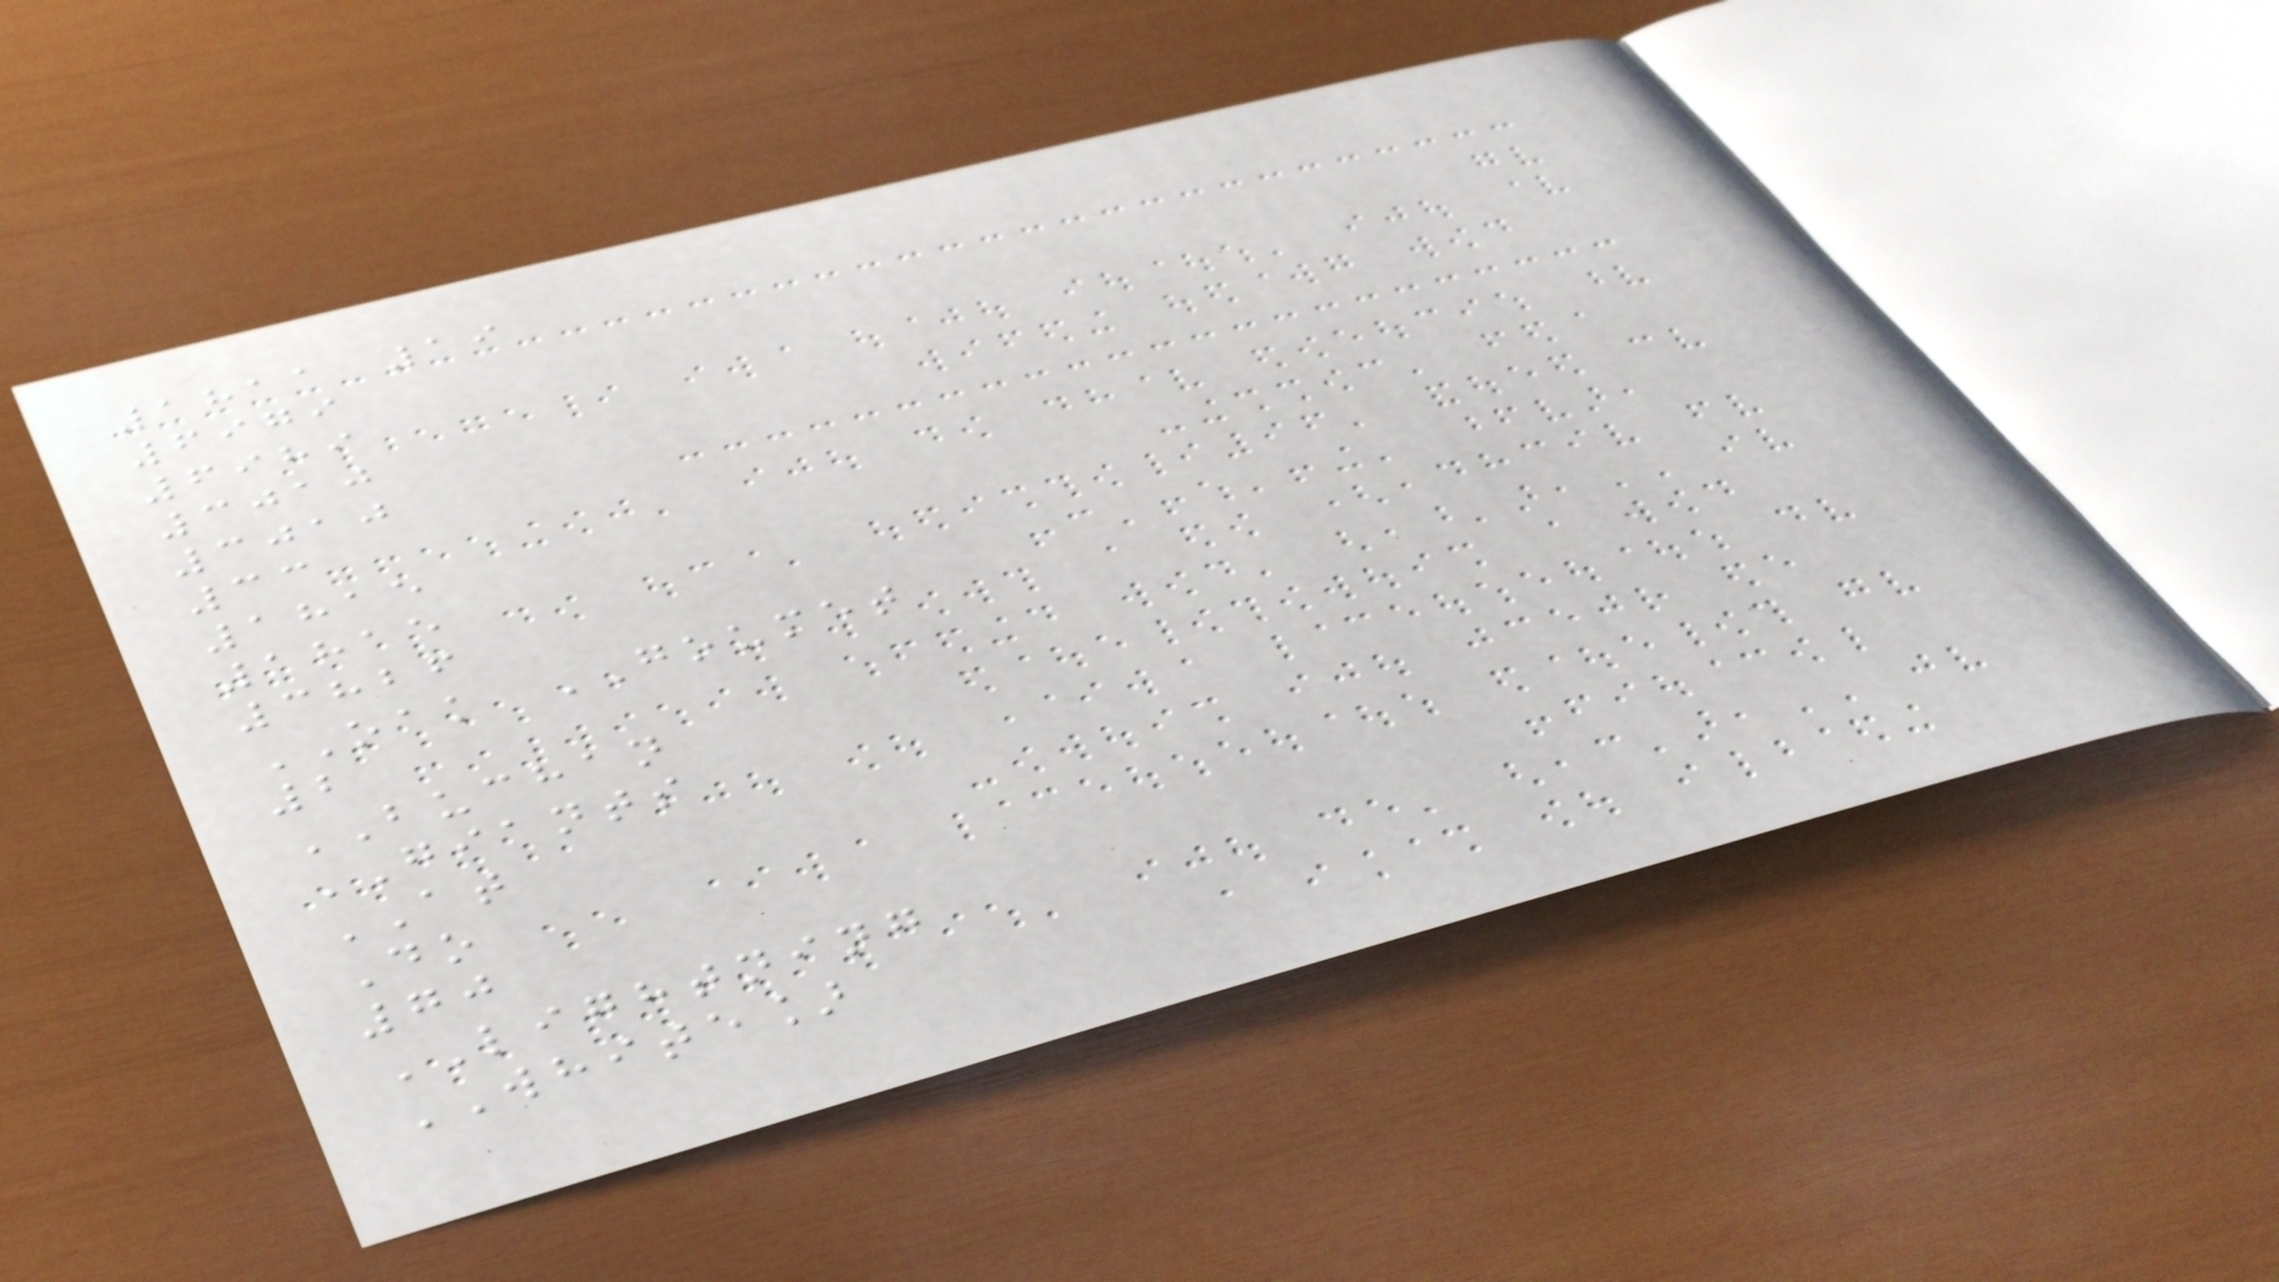1811 19
6979
6989
3010
3010
33
1815
1815
3826
OAK GOUMET
2
BUCHAN
GIANTS
AT
Do
70
LIGHTNING
WHITE]
